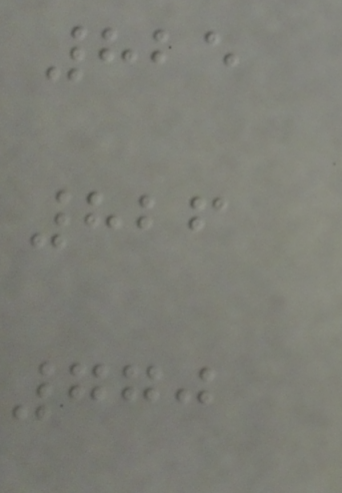825
826
770
